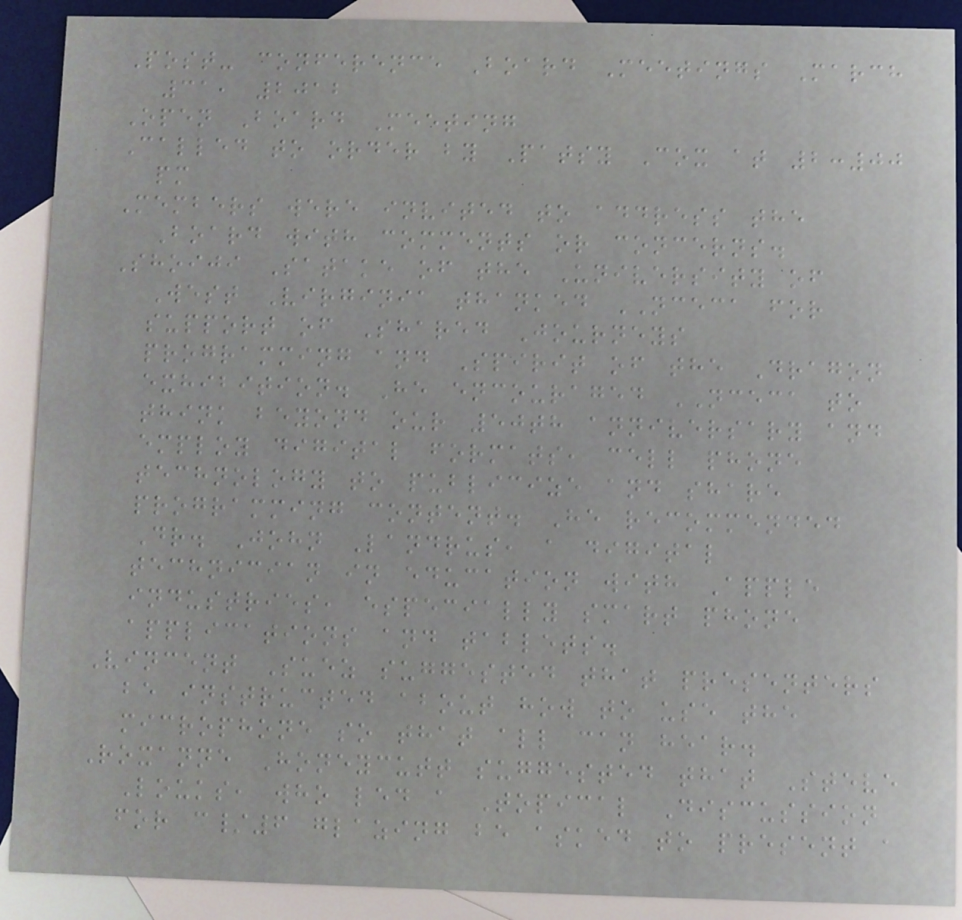Post- conference Board Meetings March
31, 2012
Open Board Meeting
Called to order by Patsy Cox at 2:00
pm
Members were invited to address the
Board with comments or concerns.
Shoiji Satake of the University of
West Virginia thanked NCECA for
support of Shared Journeys
programming and Spirit of the Dragon
exhibition. He encouraged NCECA to
think beyond our 50th anniversary and
employ digital formats, cell phone
technology to publicize and share
programming content. He recommended
Dr. John Landrus, a digital
technician in education with Apple
industries, especially smart phone
applications and tablets.
Vincent Suez suggested that presenters
be instructed about how to use the
microphone so that all can hear.
Roxanne Honeycutt suggested that Steve
Louks, who led a Topical Discussion
for c/6 glazing be asked to present a
